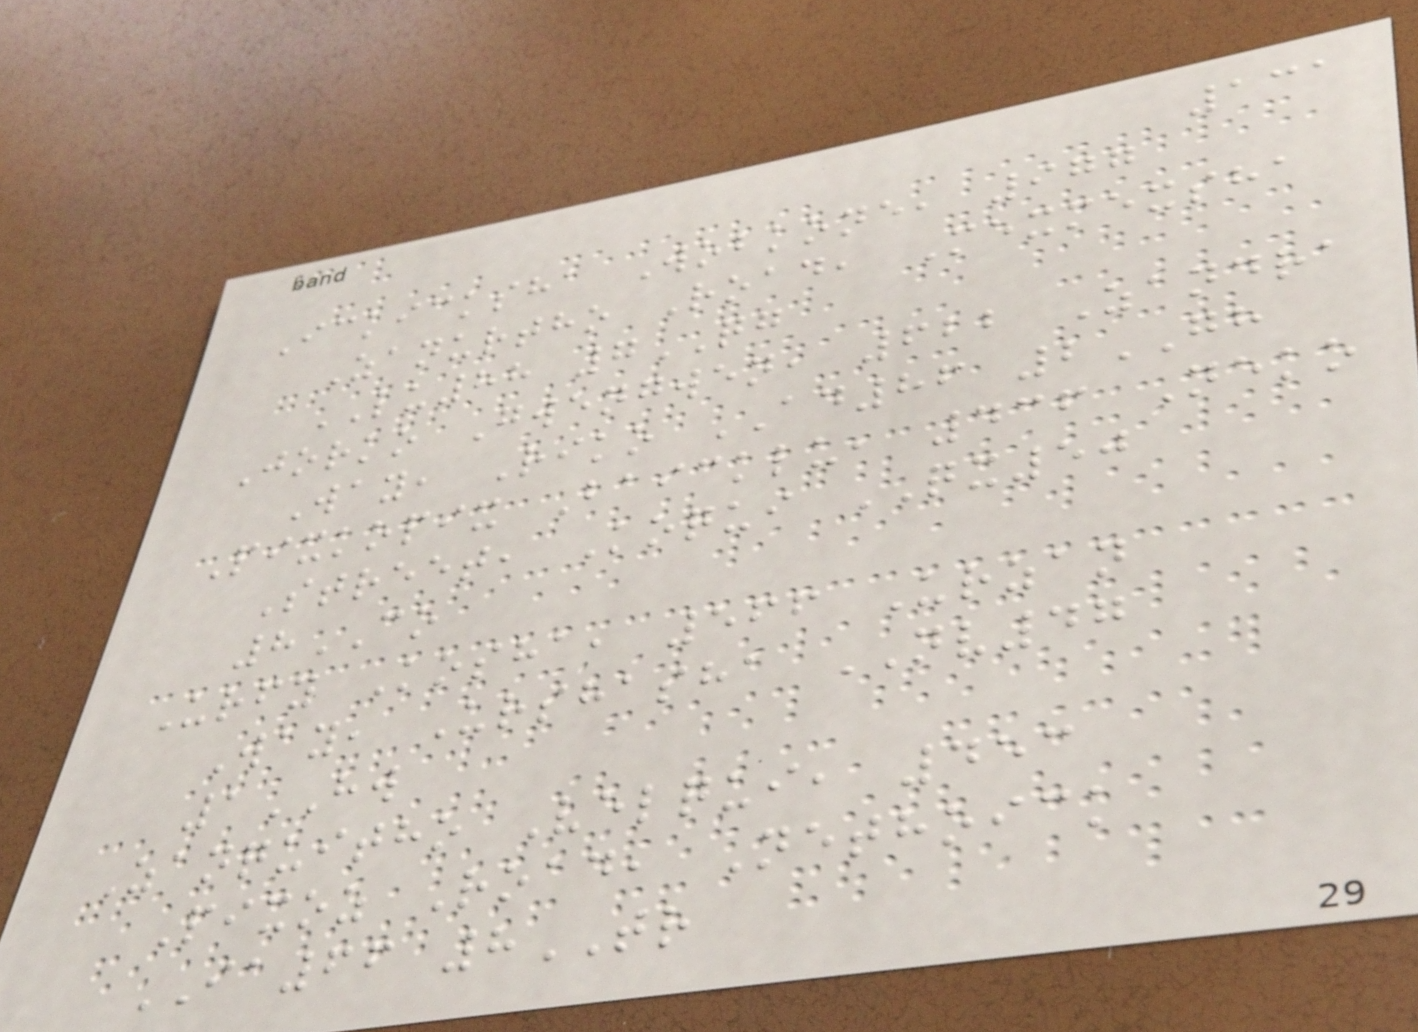131
Ickicksha Wobkone, 977
Zanurtho Road, Mexmexsha
LU88 7QG
Jorko Gwengwen, 622 Zandra
Way, Riko AD86 2GH
Pixkopix Baicklu, 436 Neko
Street, Koqui QX50
8CO
Urfy Kosha, 566 Urzan
Way, Urshasha NV47
1HW
Zanquitho Velqui, 453
Pixoz Road, Nethoick
IA66 8TR
